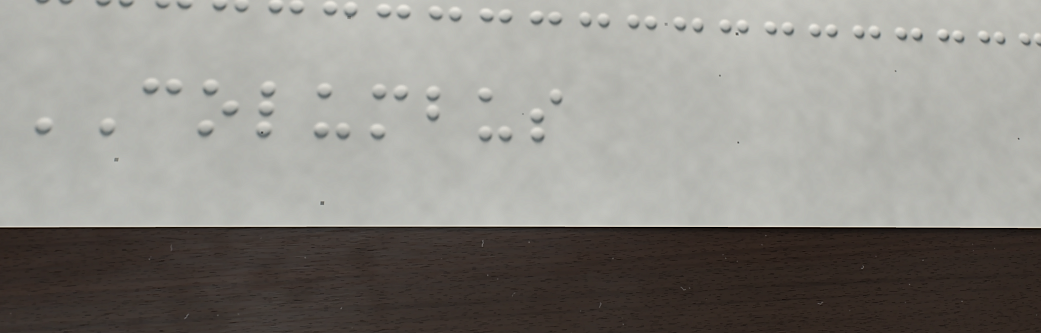COLUMBUS
